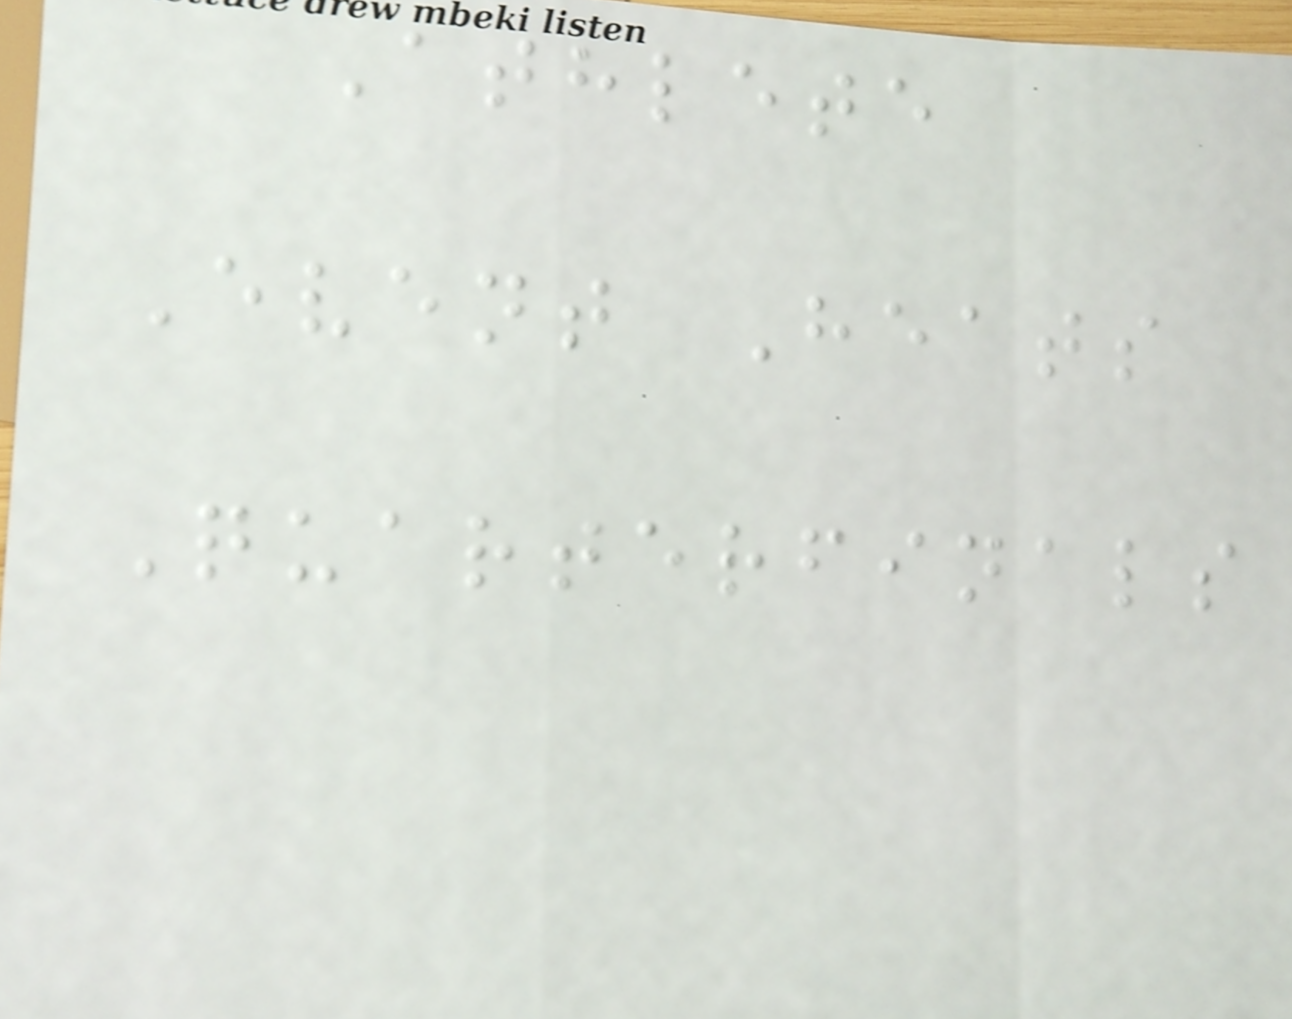Athlete
Event Heats
Quarterfinals
